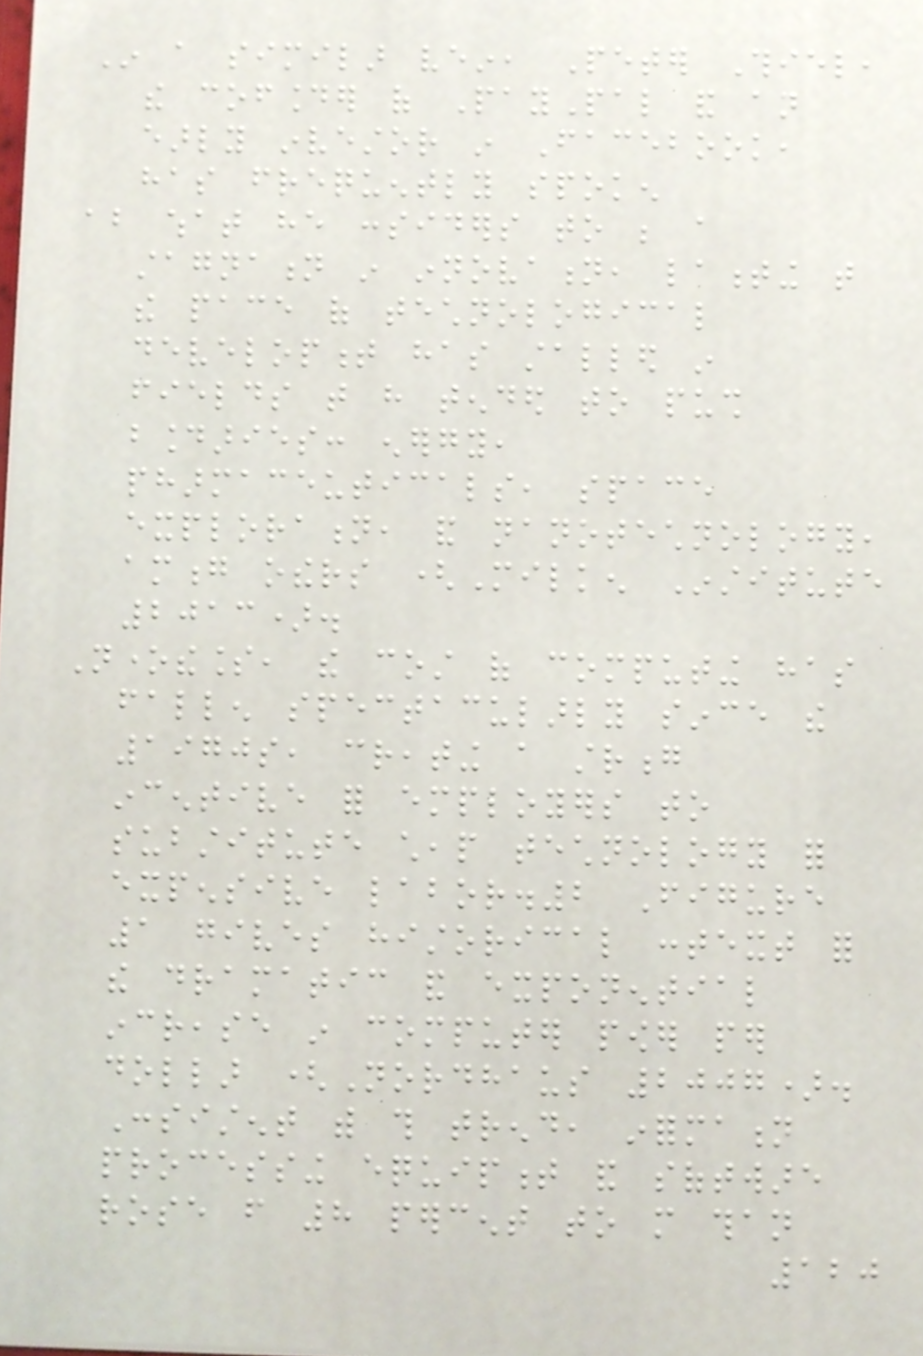In a similar vein, Peter Thiel,
the cofounder of PayPal and an
early investor in Facebook,
has frequently spoken
about what he considers to be a
stagnation in innovation, lamenting that
the pace of technological
development has stalled in
fields that have tended to push
boundaries: energy,
pharmaceuticals, space
exploration, and nanotechnology,
among others (Milken Institute
2013).
Nonetheless, the cost of computing has
fallen spectacularly since the
1970s, creating a strong
incentive for employers to
substitute cheap technology for
expensive labor.2 Figure
1 gives historical context for
the dramatic and exponential
increase in computer power per
dollar (Nordhaus 2007).
Consistent with this trend, information
processing equipment and software
rose from 8 percent to more than
120
